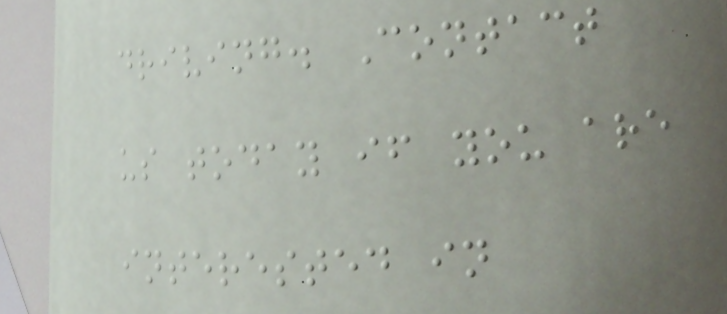driving. Contact
us today if you are
interested in
